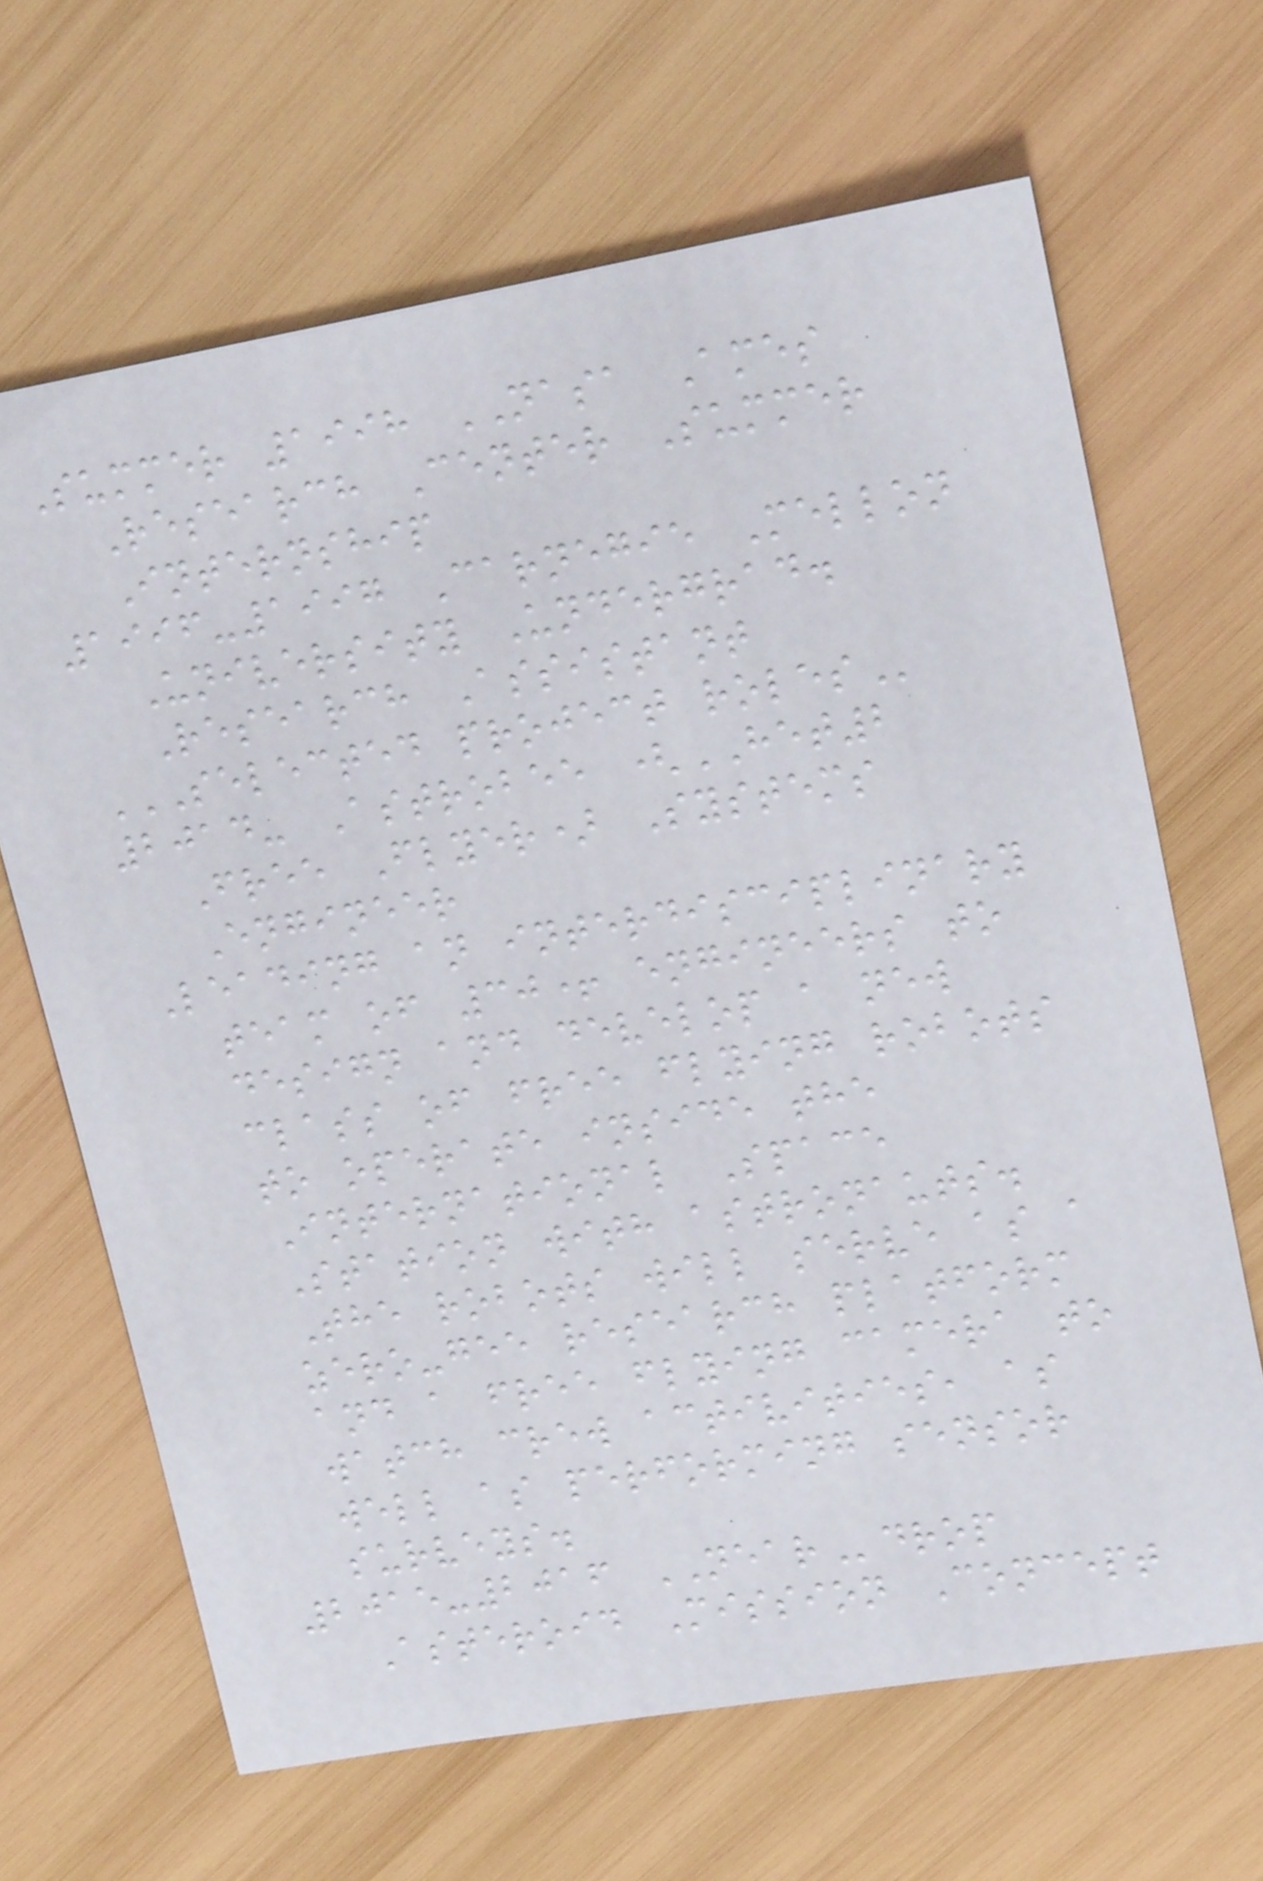Summer 1998 NASA Ames
Research Center Summer
Internship
1996-1997 Carnegie Mellon
University Undergrad.
Research Assistant
SELECTED PROJECT ROLES
2014- Astrobee (HET2
Free Flyer) Systems
Engineer
Leading an interdisciplinary
team of 30+ engineers to
design and develop a new
class of free flying robots
to operate inside the
International Space
Station with astronauts.
The robots will serve as a
zero-gee research platform
and a free flying camera to
watch crew activities, as
well as performing sensor
surveys.
2015-2016 NEARdrop
Asteroid Mission Concept
